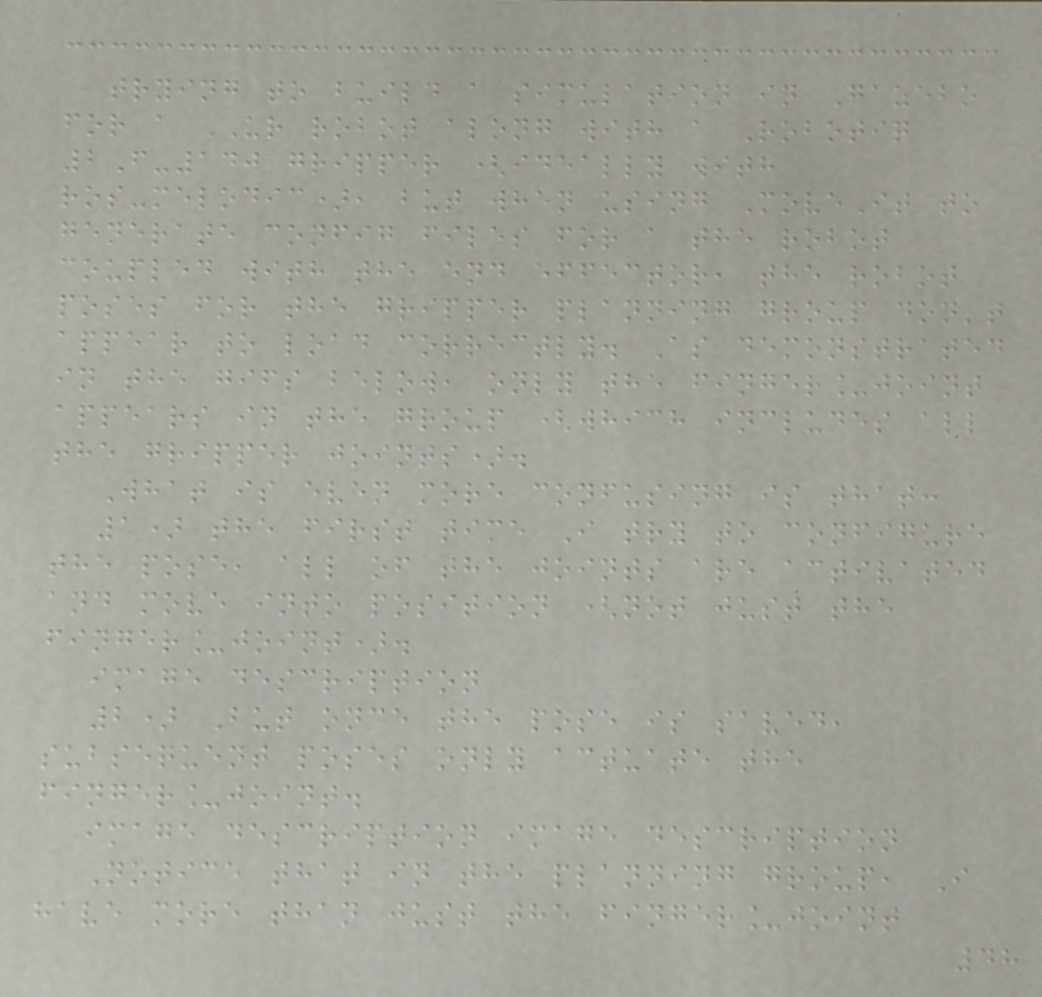trying to build a simulation in Gazebo
for a UR robot along with a Robotiq
2F-140 gripper (ideally with
ros-melodic), but when using MoveIt to
generate config files for a the robot
coupled with the end effector, the robot
poses for the gripper planning group don't
appear to load correctly. As demonstrated
in the gifs below, only the finger_joint
appears in the group (which includes all
the gripper joints).
What is even more confusing is that:
1) the first time I try to configure
the pose, all of the joints are activated
and move into position (not just the
finger_joint).
image description
2) But once the pose is saved,
subsequent poses only actuate the
finger_joint.
image description image description
Notice that in the planning group, I
have more than just the finger_joint
48
